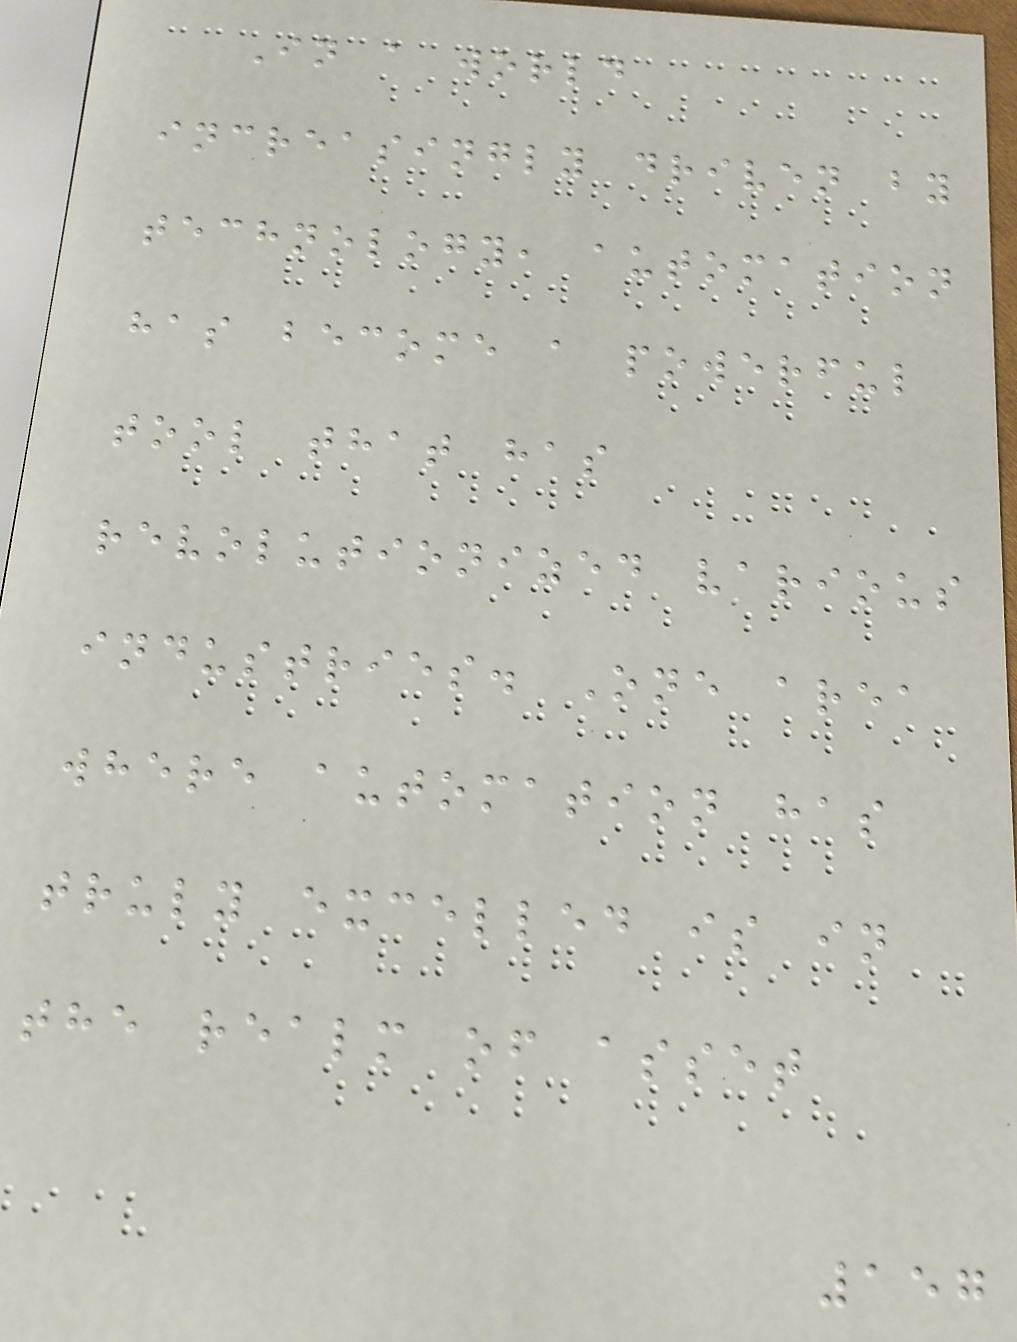In a world
increasingly driven by
technology, automation
has become a powerful
tool that has
revolutionized various
industries. One area
where automation has
truly excelled is in
the realm of asset
157
